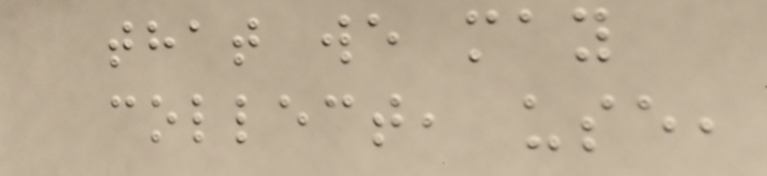that we may
collect, use,
